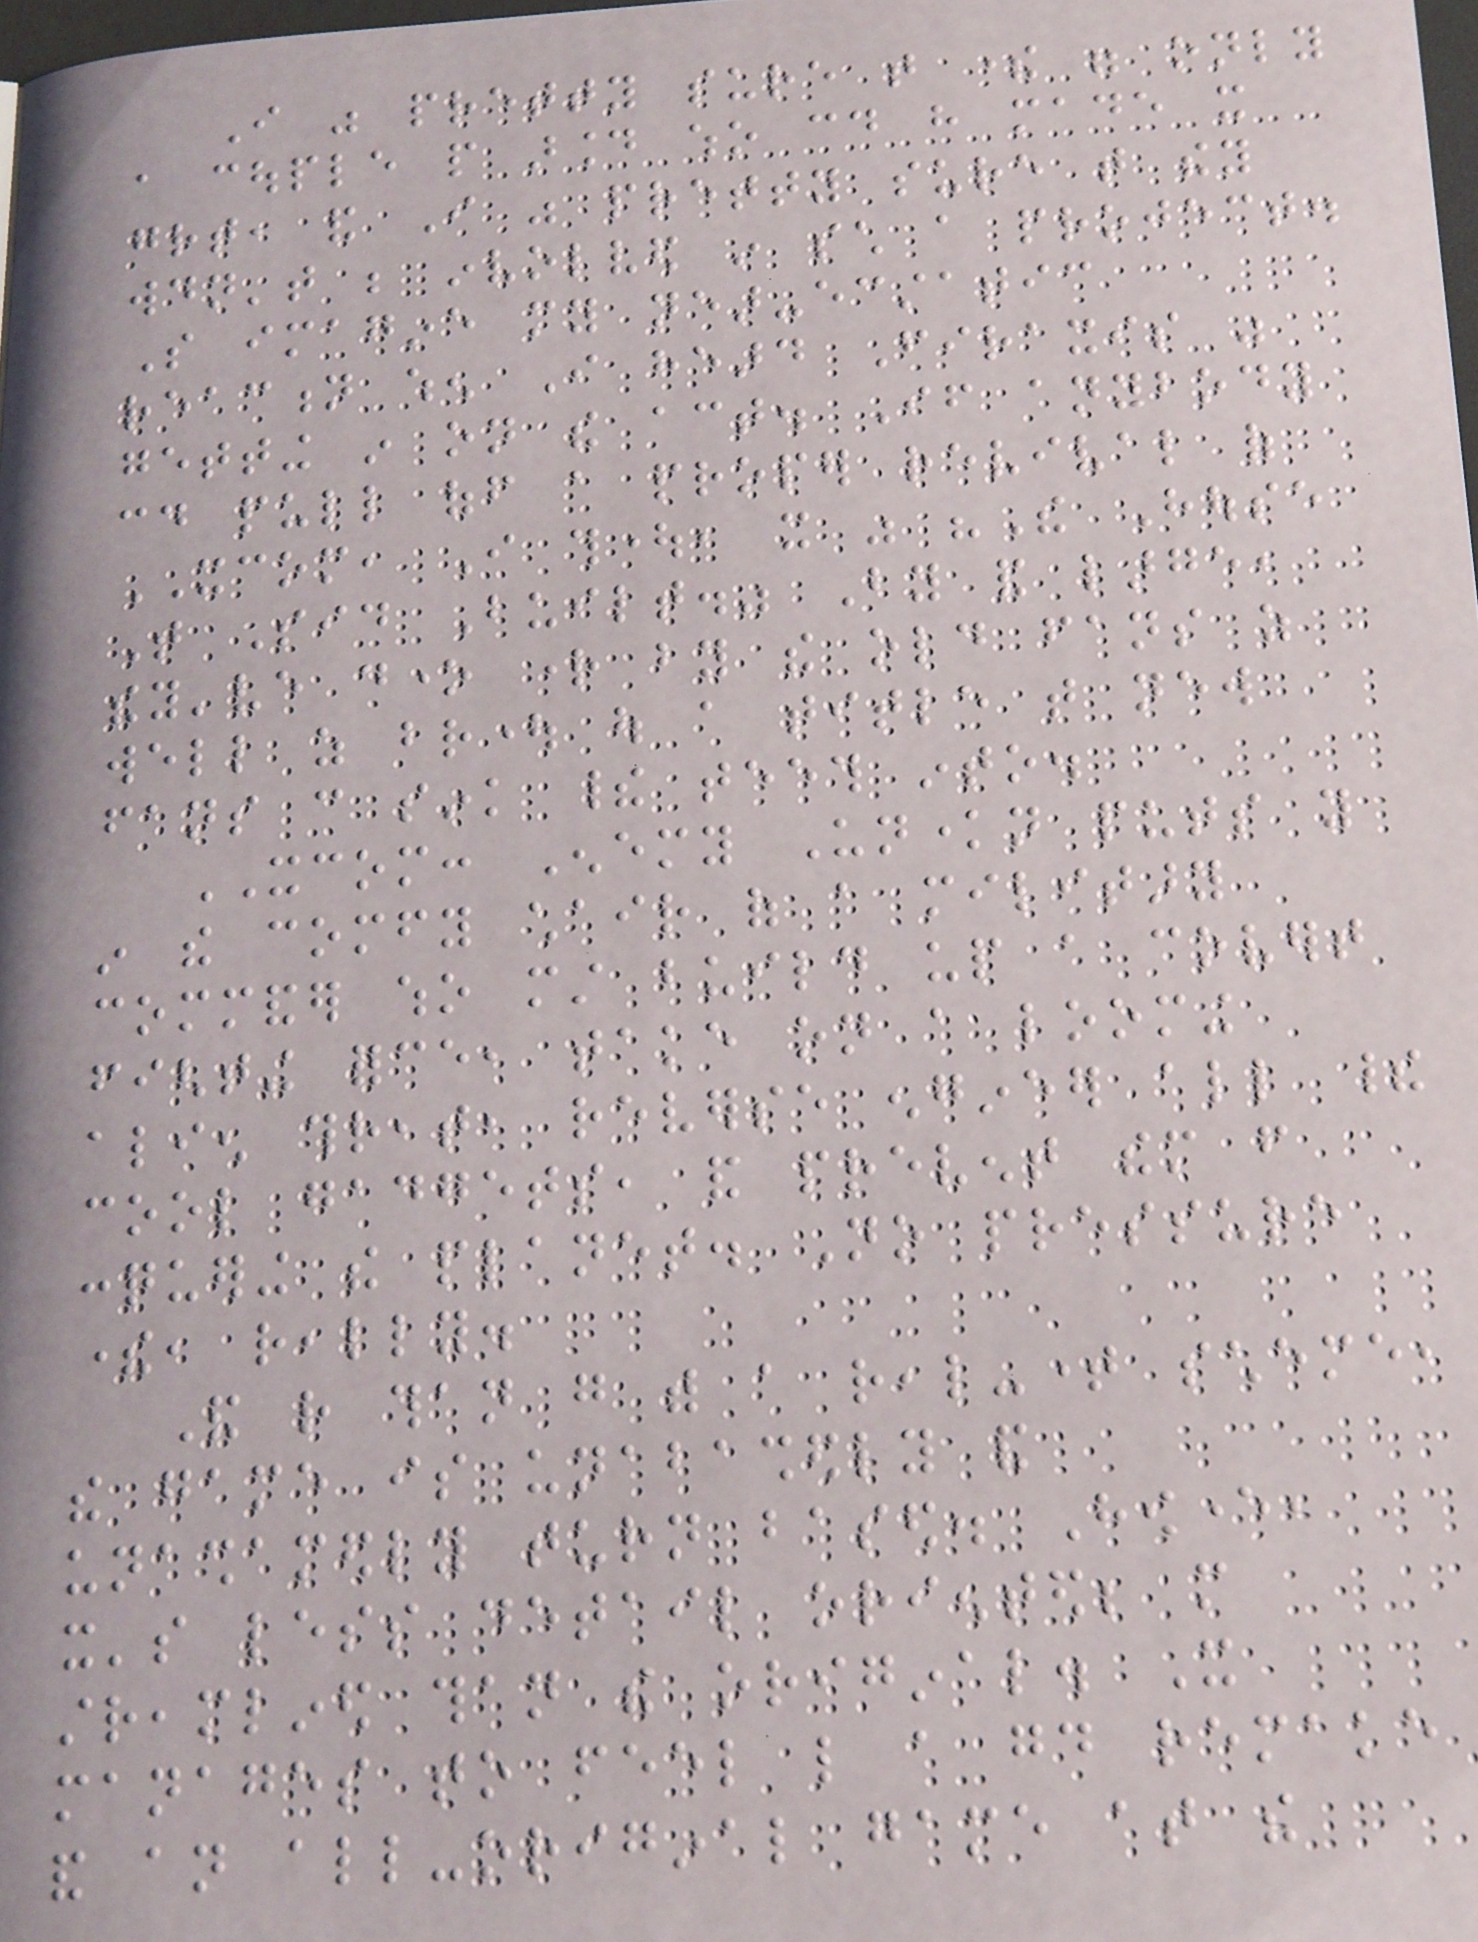I was pretty sure that there were only
a couple people around who could have made it
great, and I was pretty sure that they
wouldn't be involved in such a project.
So imagine my near-ecstatic
reaction when I heard Firaxis was
getting in on the act. If anybody
could pull off a proper revival of
XCOM, I thought, it was "The House
That Sid Built." By and large,
they've done right by the old fans as
well as brought out a title that new
fans can sink their teeth into.
XCOM: Enemy Unknown puts you
in the comfy chair of a military
commander who must build up a covert
fighting force, take on a looming
alien threat, reverse engineer all their
cool gadgets, and prevent them from
conquering the planet. No pressure
there, really.
And rather than go with a real-time scheme,
the game is unabashedly and
unashamedly turn based. However,
it's less detail oriented; more
streamlined than the original. It
manages to feel like a good remake
and an all-original game at the
